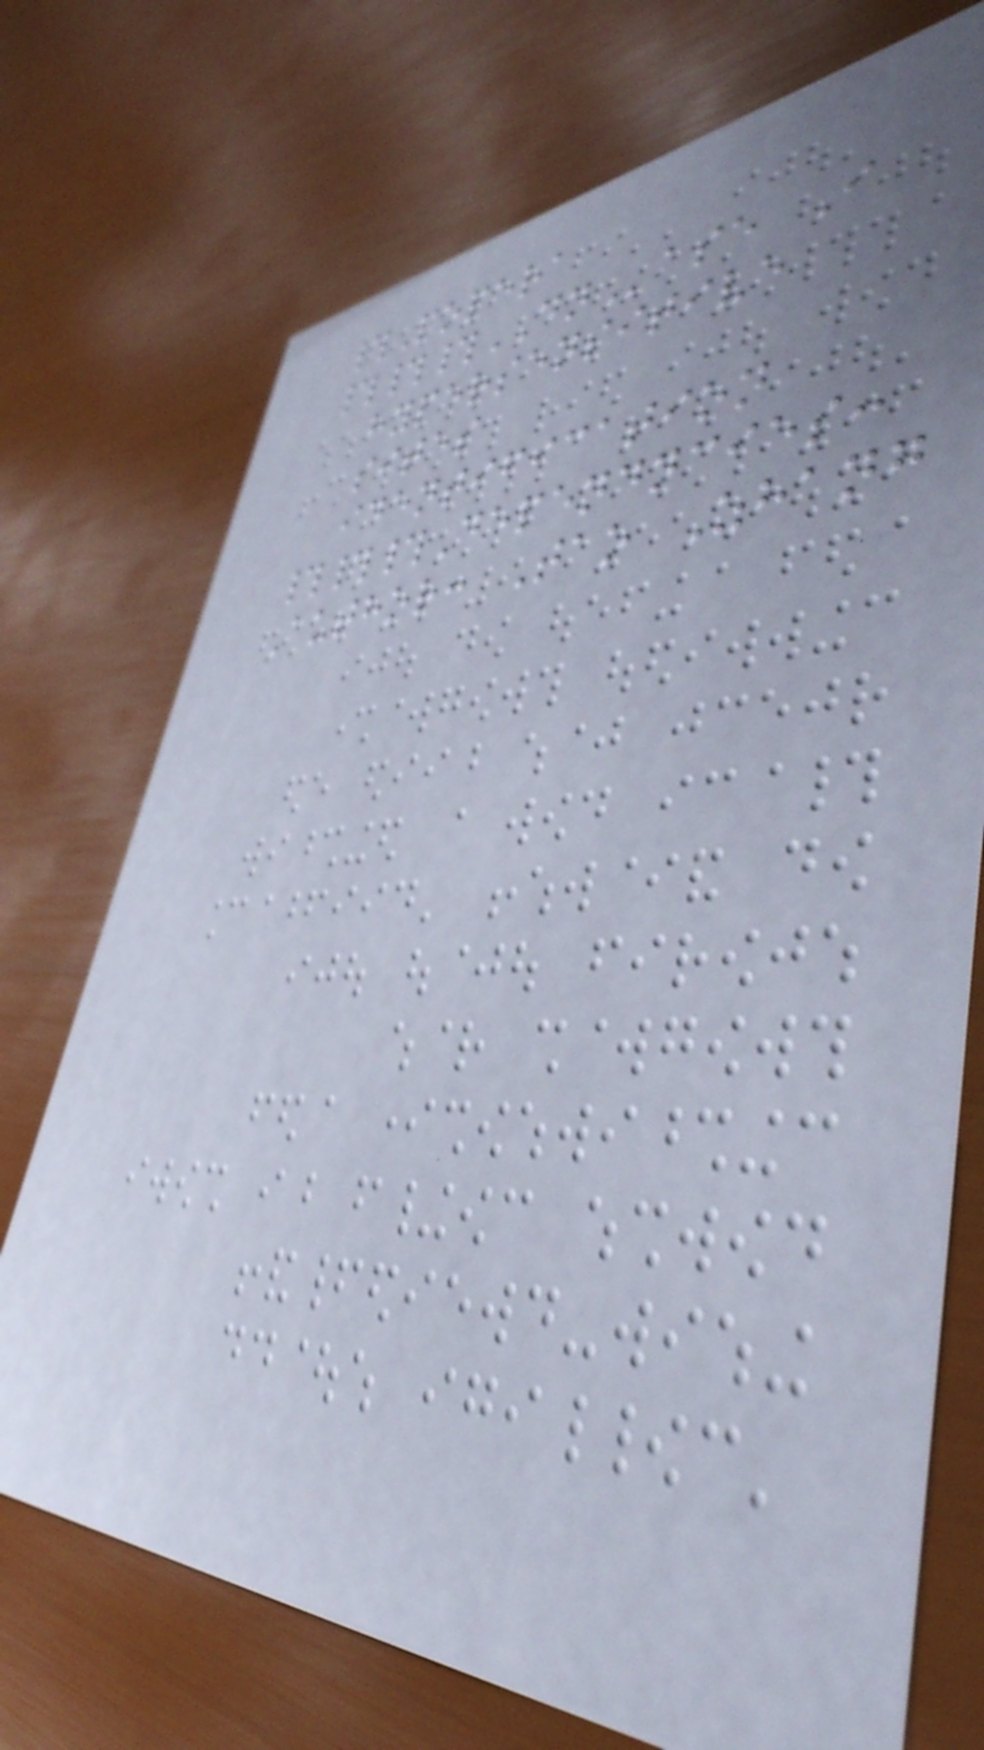#Popera
###DNase I
hypersensitive
sites
identification
###Dependncies:
Author: Tao Zhang
